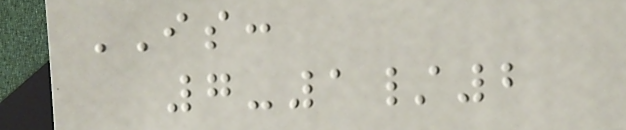IS:
7-1/2
